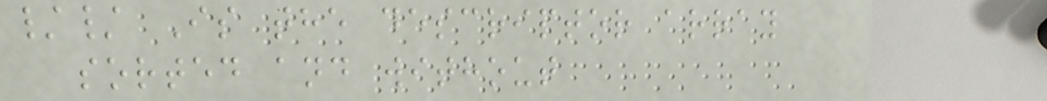// Is the descriptor array
sorted and without
